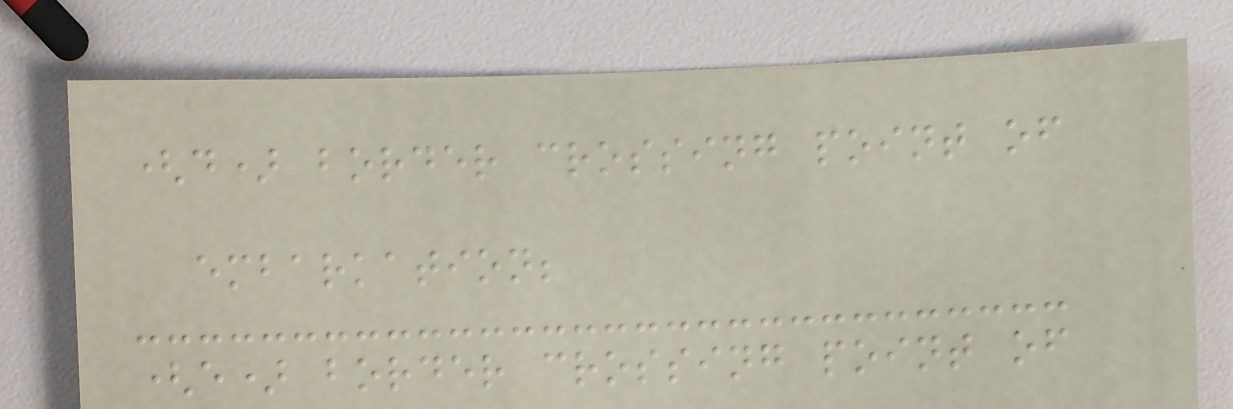(d) border crossing point of
embarkation;
(e) border crossing point of
